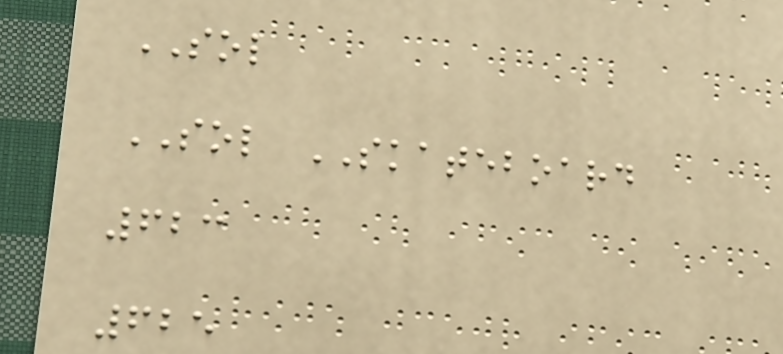SOL
SOL SKATEBOARD
623
625
